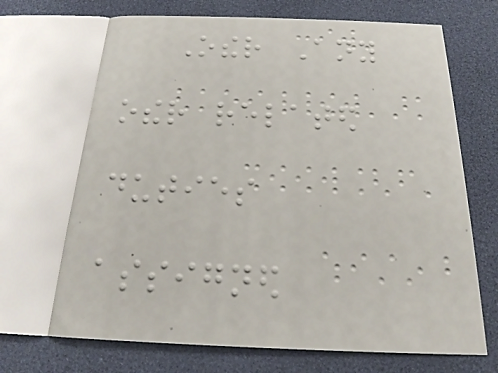Other Any
other related
duties
assigned
